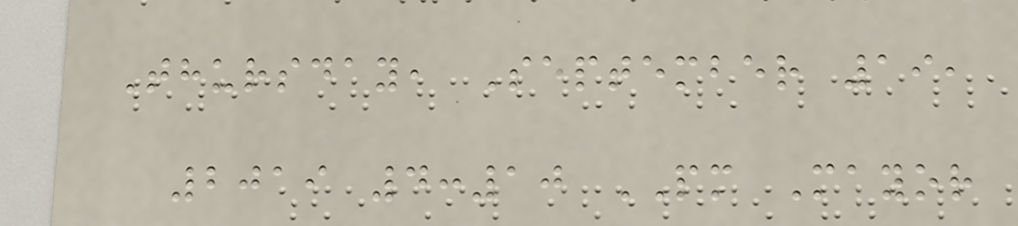Thursday, September 19,
2019 4:10 PM Mayor
